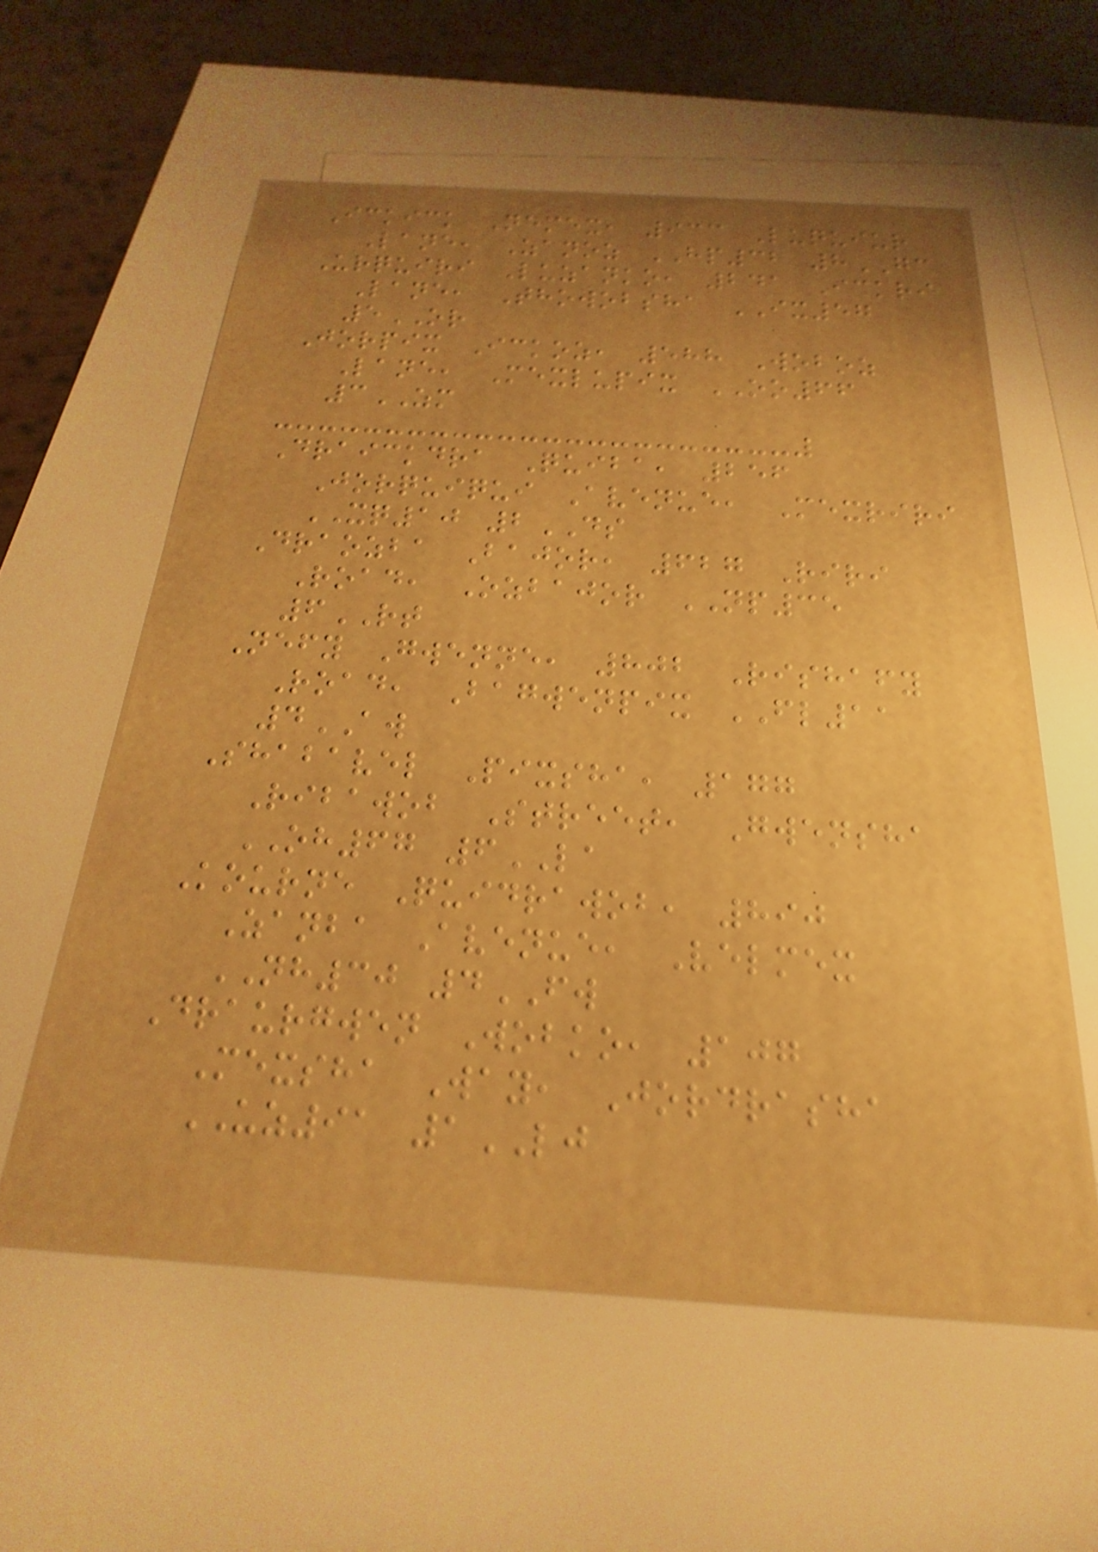Ickick Nemex, 933 Luquiur
Lane, Zanoz HP32 8GC
Urquiri Luzanko, 241 Ickri
Lane, Thowobsha IX57
5OR
Jorpix Ickoz, 588 Woboz
Lane, Mexlupix OO66
3ZM
Draickdra Quiba, 256
Jorquiqui Avenue, Mexriri
XQ10 2DS
Draozba Bajor, 627 Riri
Road, Ozbajor NP35
6RT
Nefy Gwenne, 802 Rishafy
Road, Bagwenpix FL11
4AW
Shabavel Pixsha, 177
Ribawob Street, Gwensha
OH67 6LA
Kourne Quidrawob, 890
Zanba Avenue, Velmex
NH30 4FW
Draurgwen Wobko, 107
Mexsha Way, Jordrasha
UZ91 1LJ
